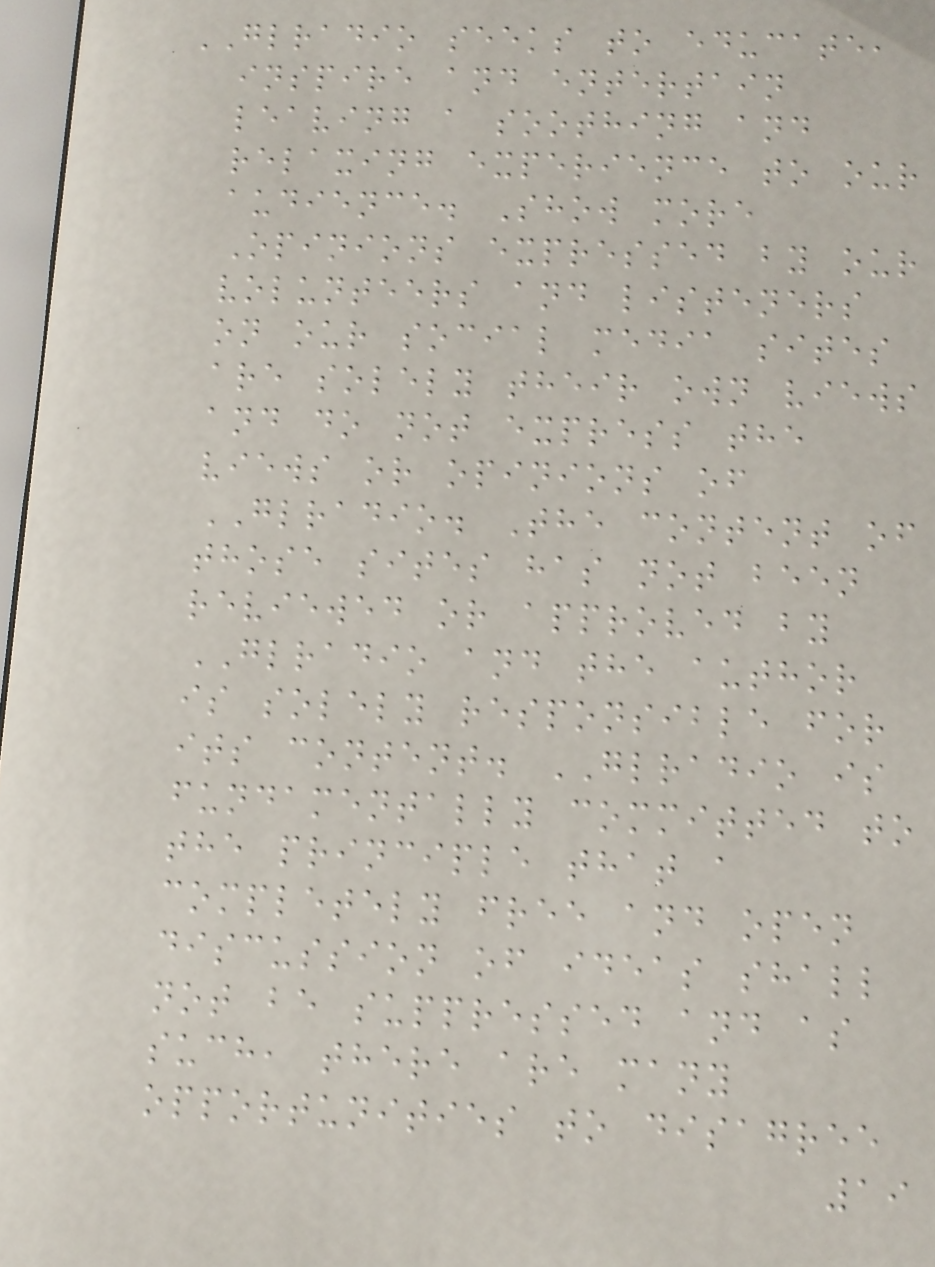GLRADIO seeks to educate,
inspire and entertain
leaving a soothing and
relaxing experience to our
audience. Show more
Opinions expressed by our
volunteers and listeners
on our social media sites
are solely their own views
and do not express the
views or opinions of
GLRADIO. The content of
those sites has not been
reviewed or approved by
GLRADIO and the author
is solely responsible for
its content. GLRADIO is
fundamentally committed to
the principle that a
completely free and open
discussion of ideas shall
not be suppressed and as
such, there are many
opportunities to disagree
19
